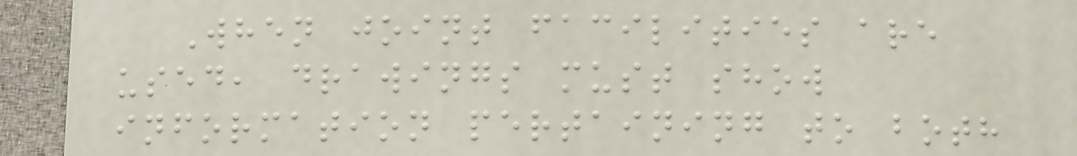When joint facilities are
used, drawings must show
information pertaining to both
